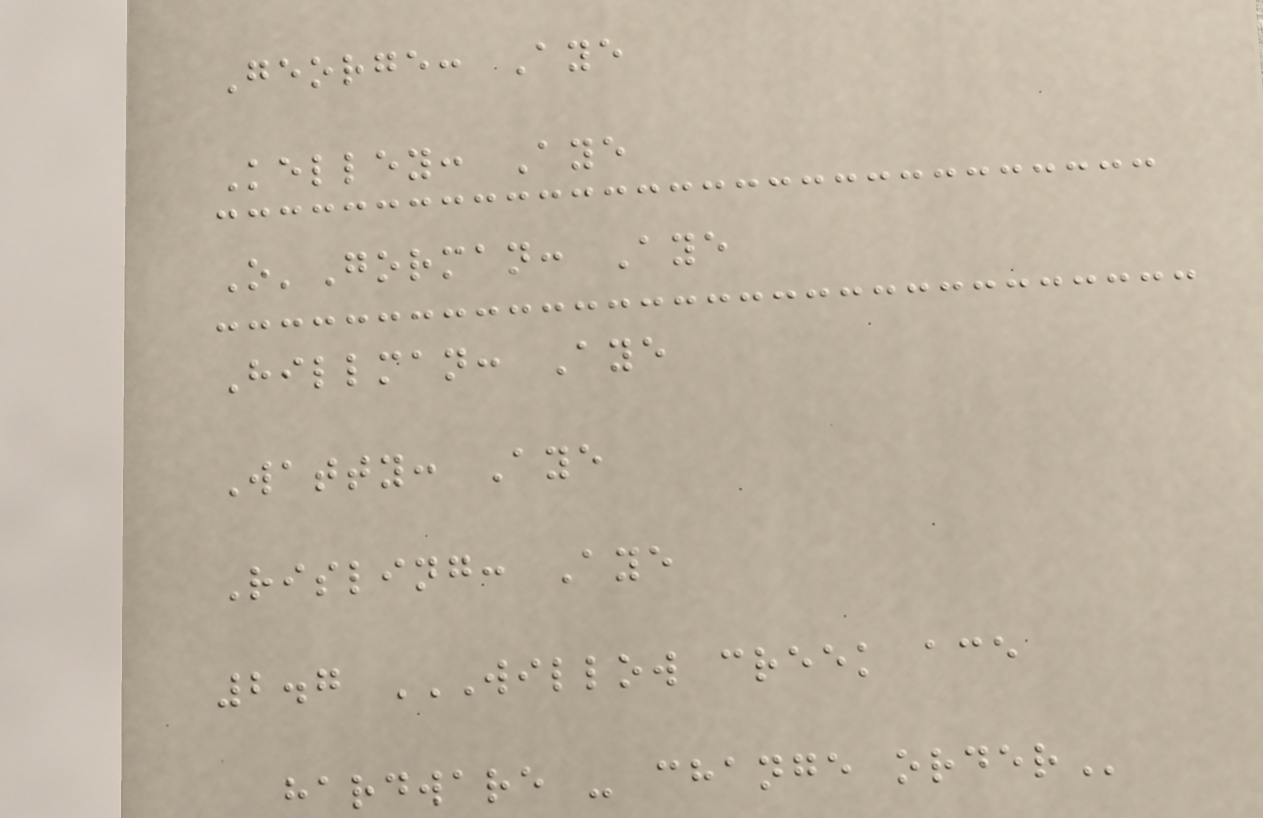George: Aye
Kelley: Aye
O'Gorman: Aye
Hillman: Aye
Watty: Aye
Risling: Aye
2.7 WILLOW CREEK ACE
HARDWARE - CHANGE ORDER
